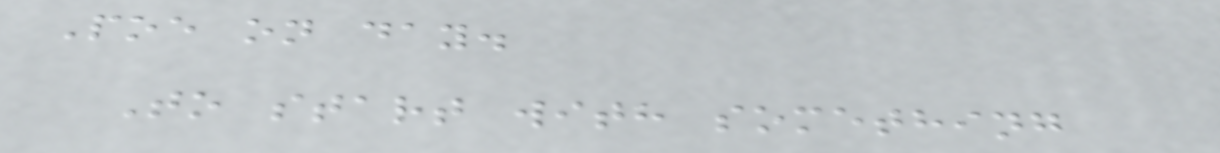Poe on day.
To start with something
